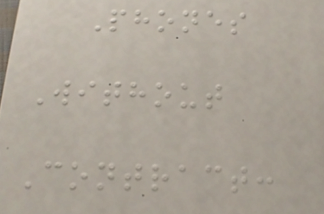Phones
Without
Contract:
